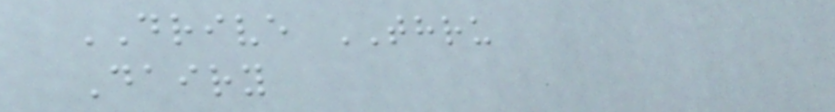DRIVE THRU
Dairy
